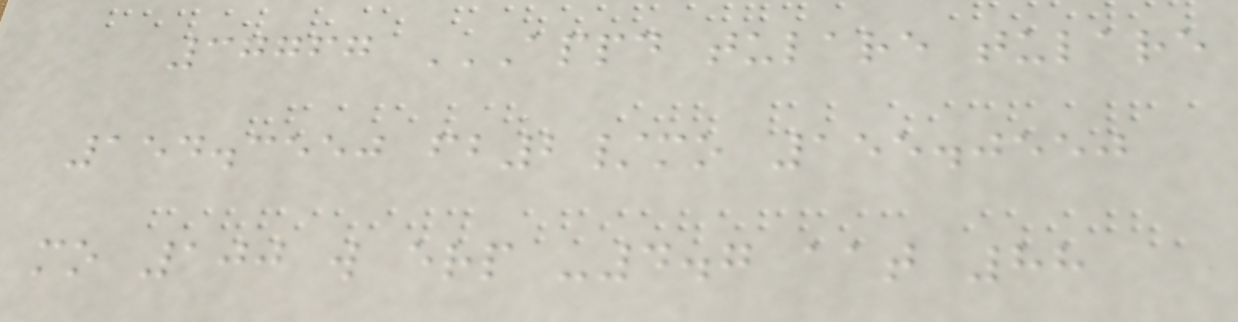37767 APPD TULARE TULARE
154.3550 FB2/MO 155.0550
MO 100 W ERP -4.7 AAT 88
